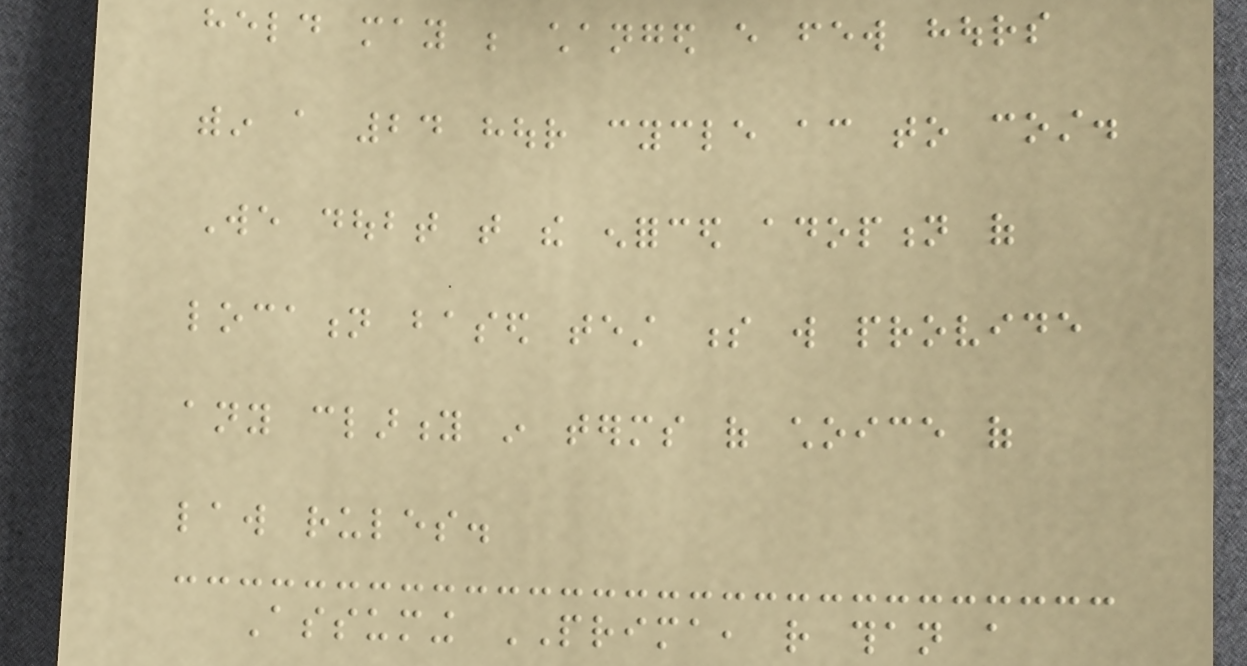held may be changed every few hours
within a 24 hour cycle according to cost.
We doubt that the enforced adoption of
location based test s will provide
any clarity in terms of choice of
law rules.
Assuming PRIMA, rather than a
